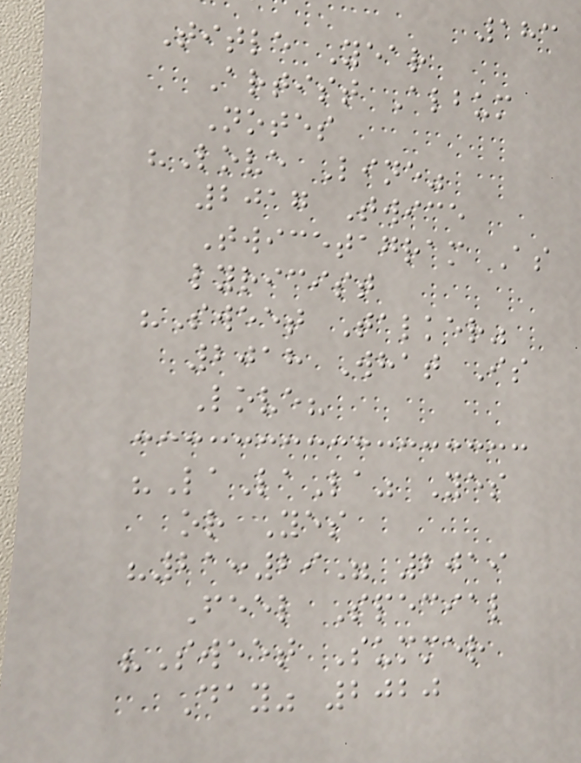183
Title Year
Artist Album
Notes
"Love Line"
2017 Twice
Twicetagram As
lyricist
"Sweet Talker"
2018 What Is
Love?
"LaLaLa" Yes
or Yes
"21:29" 2019
Feel Special
"Sweet Summer
Day" 2020
